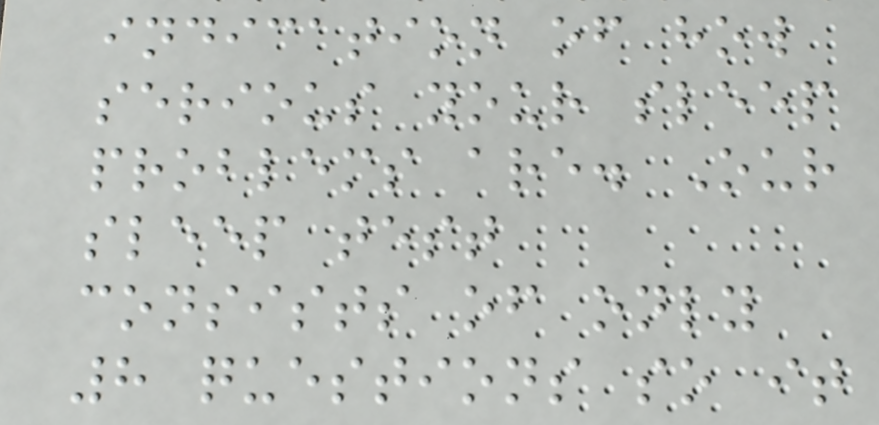indication of how
serious your sleep
problems are. Our
sleep test
consists of only
8 questions so it
